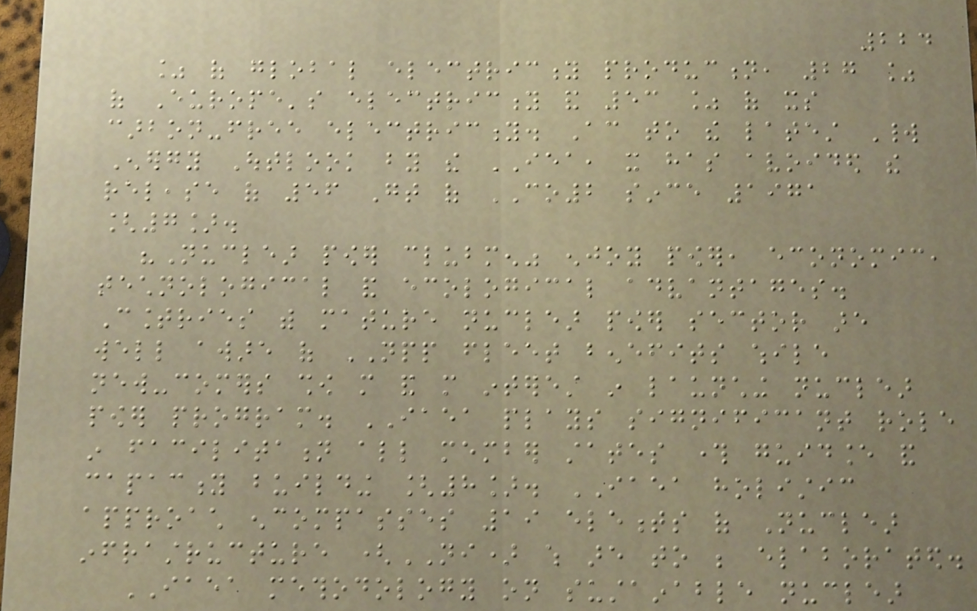224
% of global electricity production, 27 %
of Europe's electricity and 53 % of its
carbon-free electricity. According to the latest World
Energy Outlook by the IEA, it has avoided the
release of 56 Gt of CO2 since 1971
[7].
"Nuclear power clubmen" enjoy power, economic,
technological and ecological advantages.
Countries with mature nuclear power sector are
well aware of NPP fleet benefits while
new-comers show more and more interest in launching nuclear
power program. IAEA plays significant role
in facilitation all member states through guidance and
capacity building [8]. IAEA holistic
approach encompasses 19 elements of Nuclear
infrastructure (NI) which are to be elaborated.
IAEA methodology on sustainable nuclear
